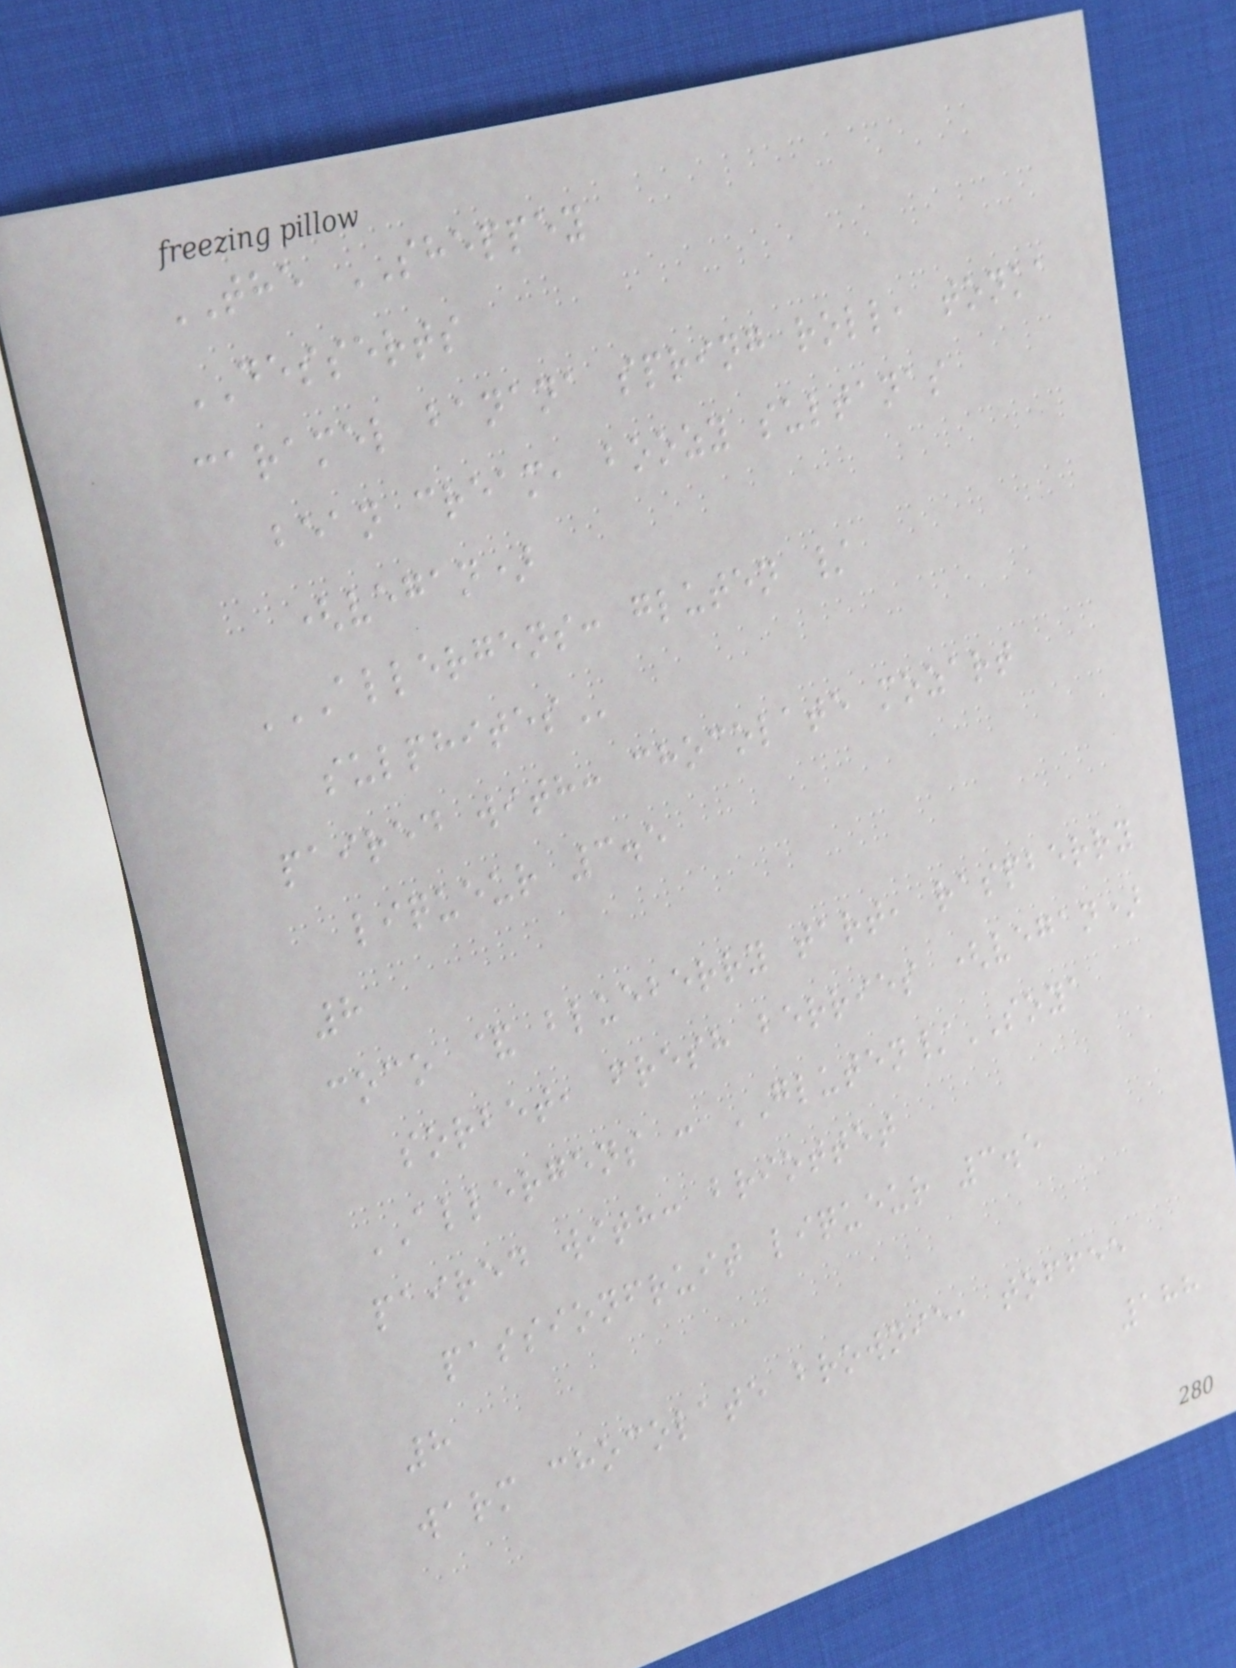THE SHEPPEY
DESSERTS
caramel banana spring roll, tonka
bean cream, boozy sultanas
(vegan)
ALLERGENS: GLUTEN /
SULPHITES
paired with: chocolate mozart
liqueur 3.5
8
coco & blueberry tart, raspberry
sorbet, fresh berries (vegan)
ALLERGENS : GLUTEN/SOYA
paired with: briottet
passionfruit liqueur 3.5
8
warm chocolate brownie, toffee
188
